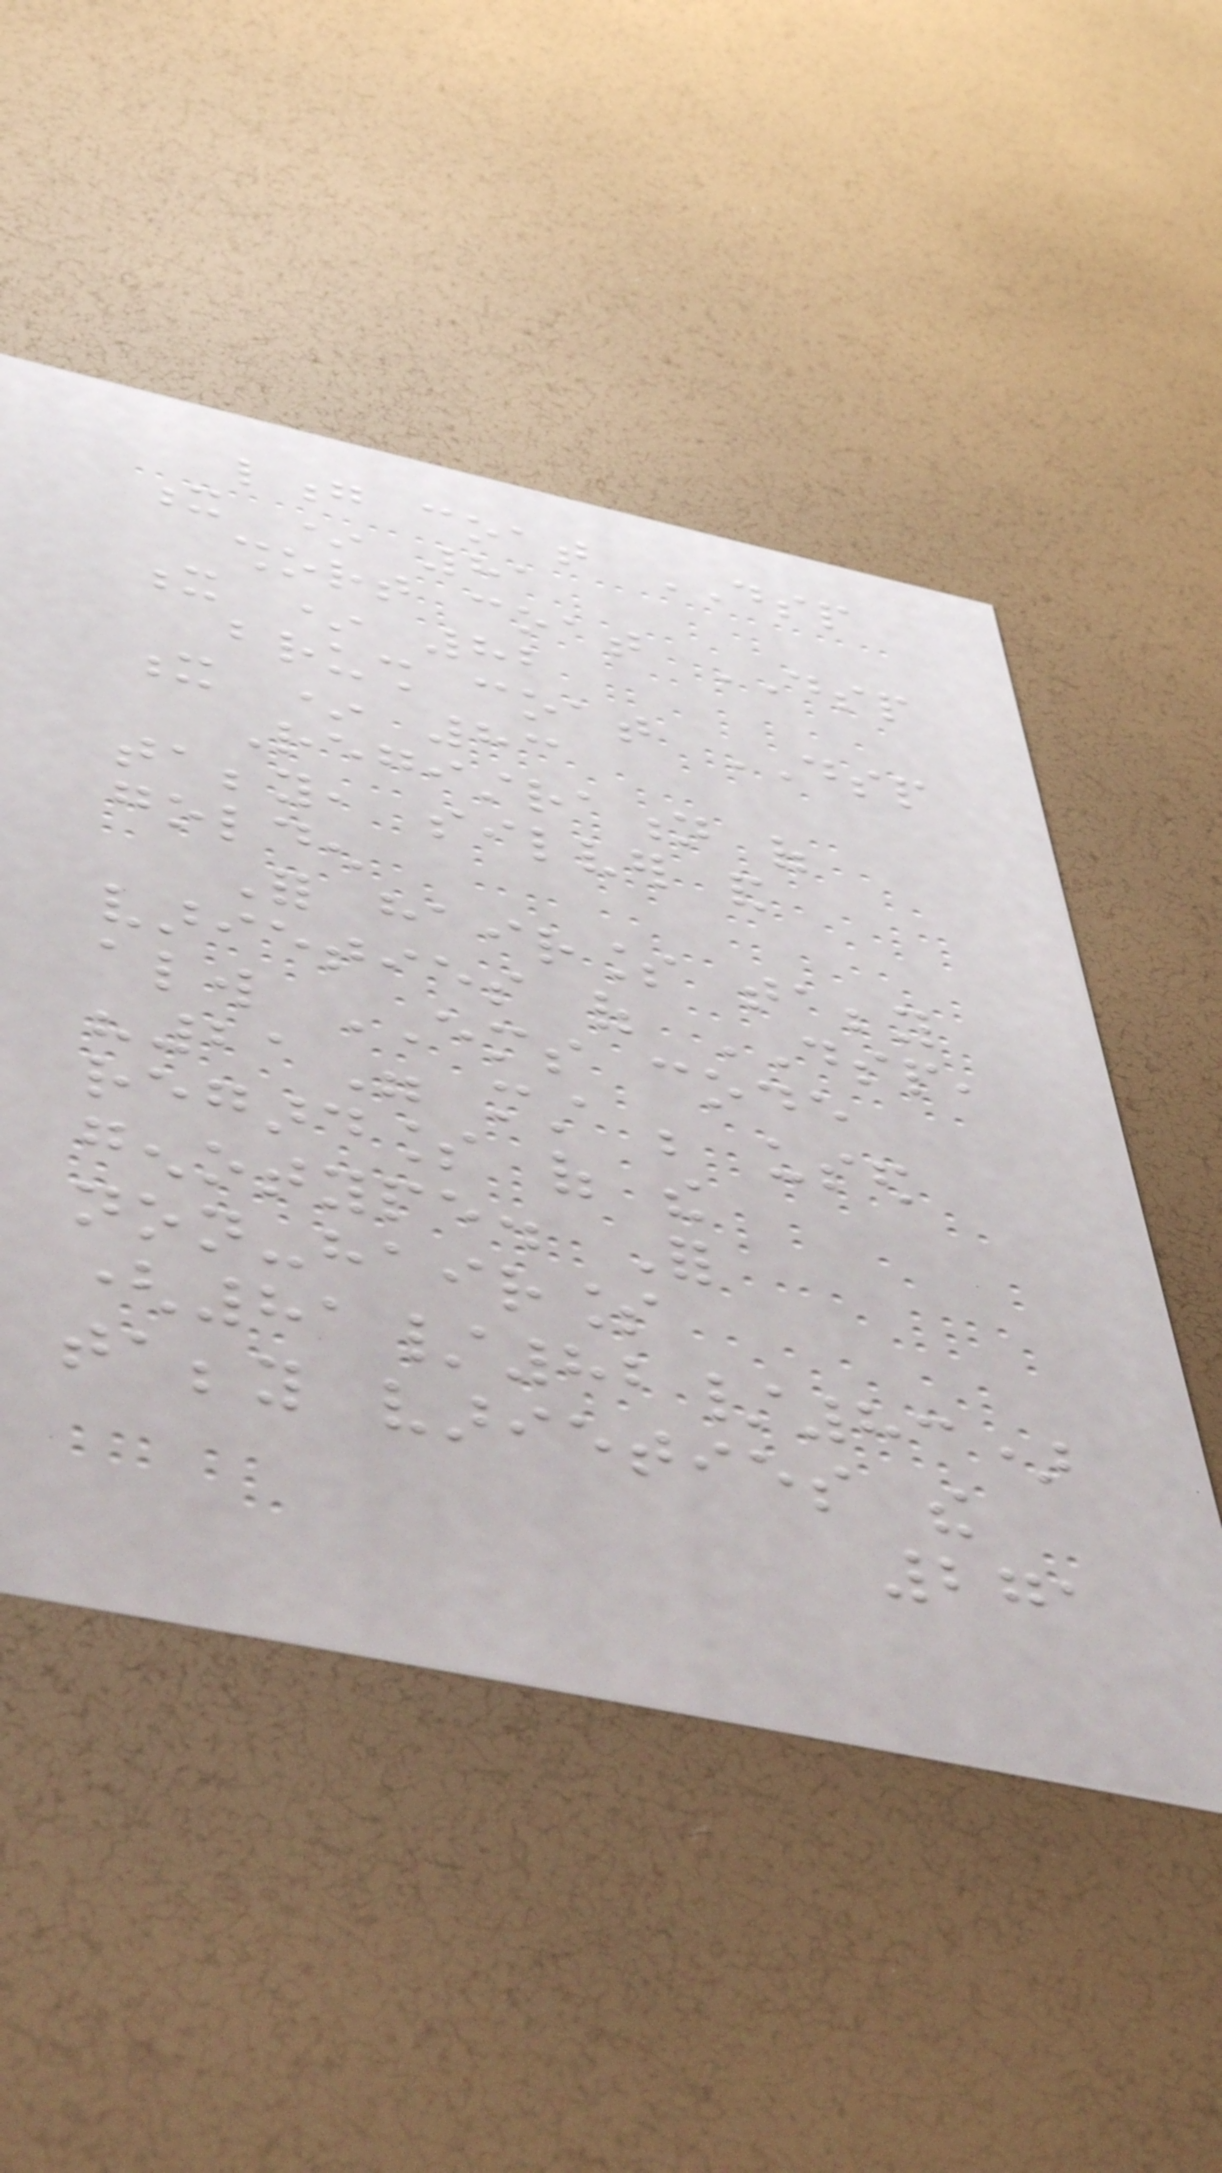long coat DSP
x * 81
short coat DSP
x * 82
brush coat DSP
x * 83
Registration of
tabby, silver and
golden
For hairless tabby
varieties of DSP,
always EMS code
"21" must be used
regardless of the
genotype. For
non-hairless
(81/82/83)
tabby varieties the
271
